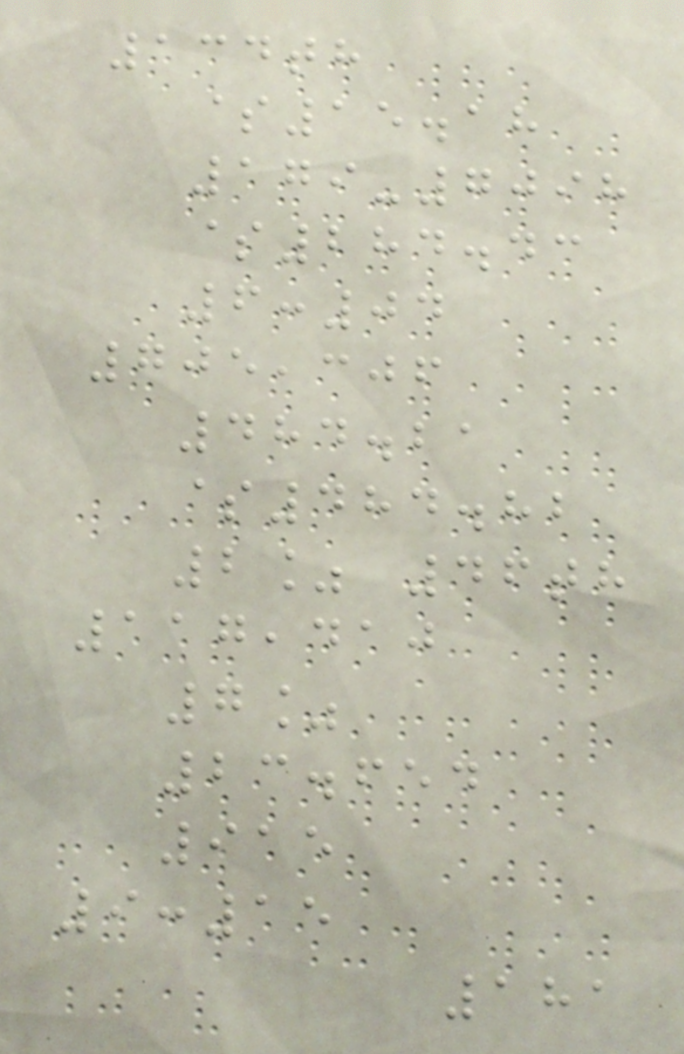134th
$15.18
179-7098
$284.43
6:04
705,306
484.21
$484.82
2% 46th
117,410
7%
23.654
915
9:15
181
